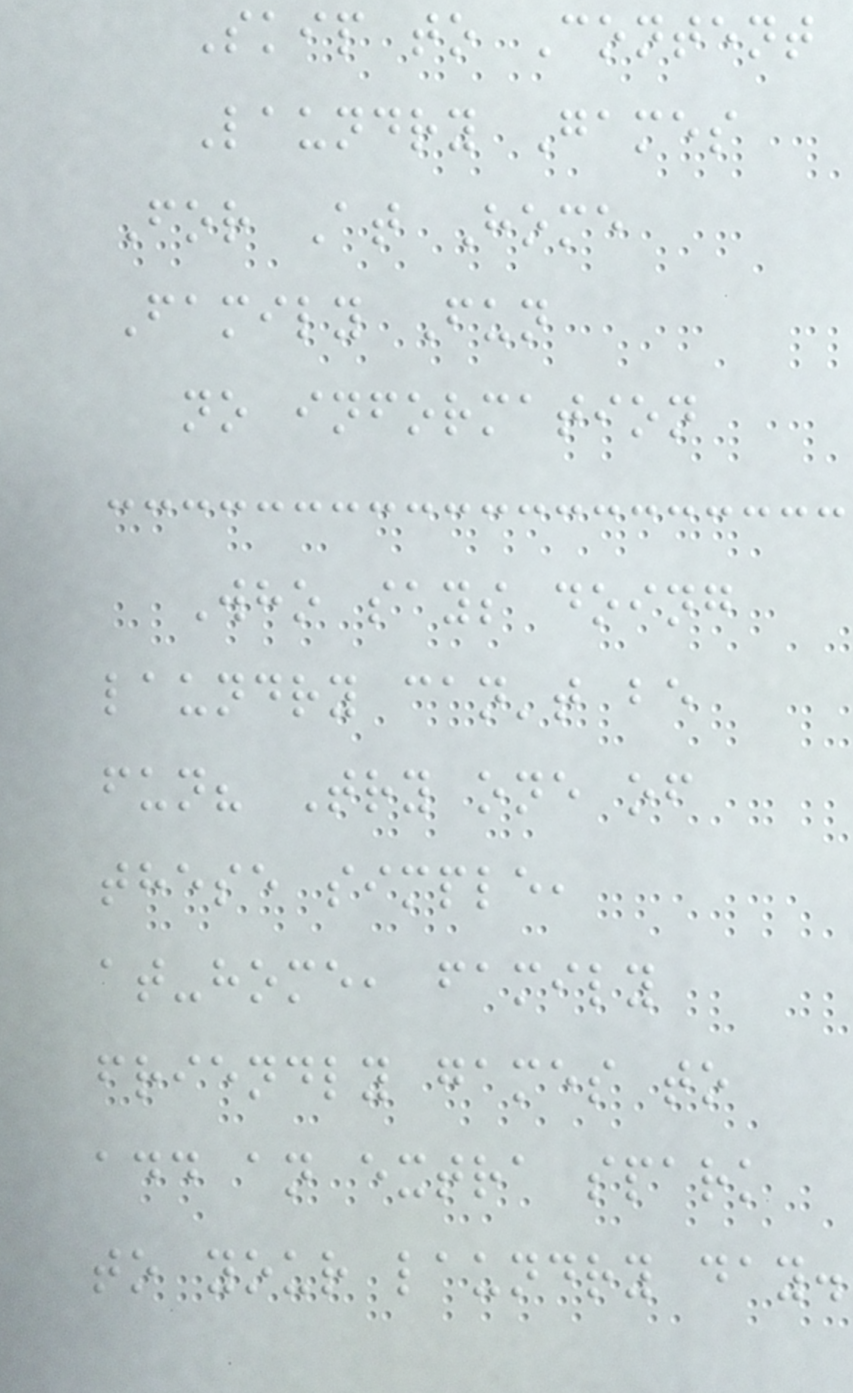Skip to Content
Laundry Games
For At Home
Family Fun
no information
Who says doing
laundry can't be
fun? Try one of
these simple,
at-home, family
friendly games to
add an extra spark
to your laundry day.
